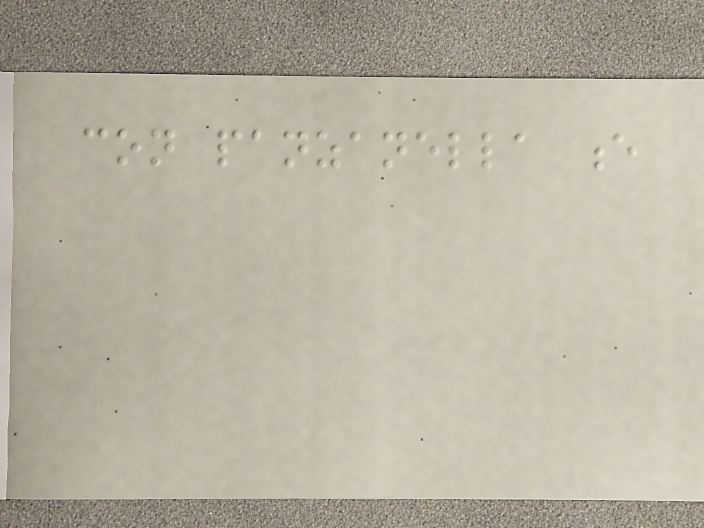con panzanella e
